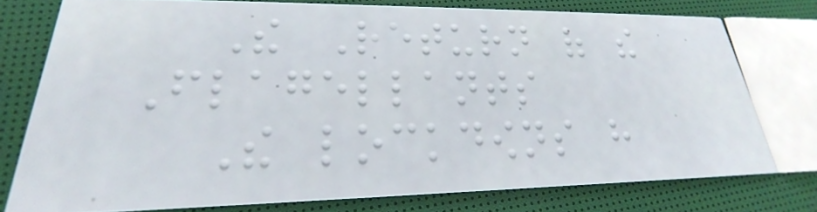The Return of the
Flagellants
The lockdowns have
